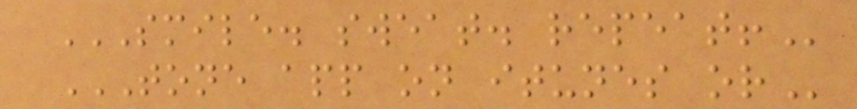SMILE. SWEAT. REPEAT!
TONE APP ON ITUNES OR
